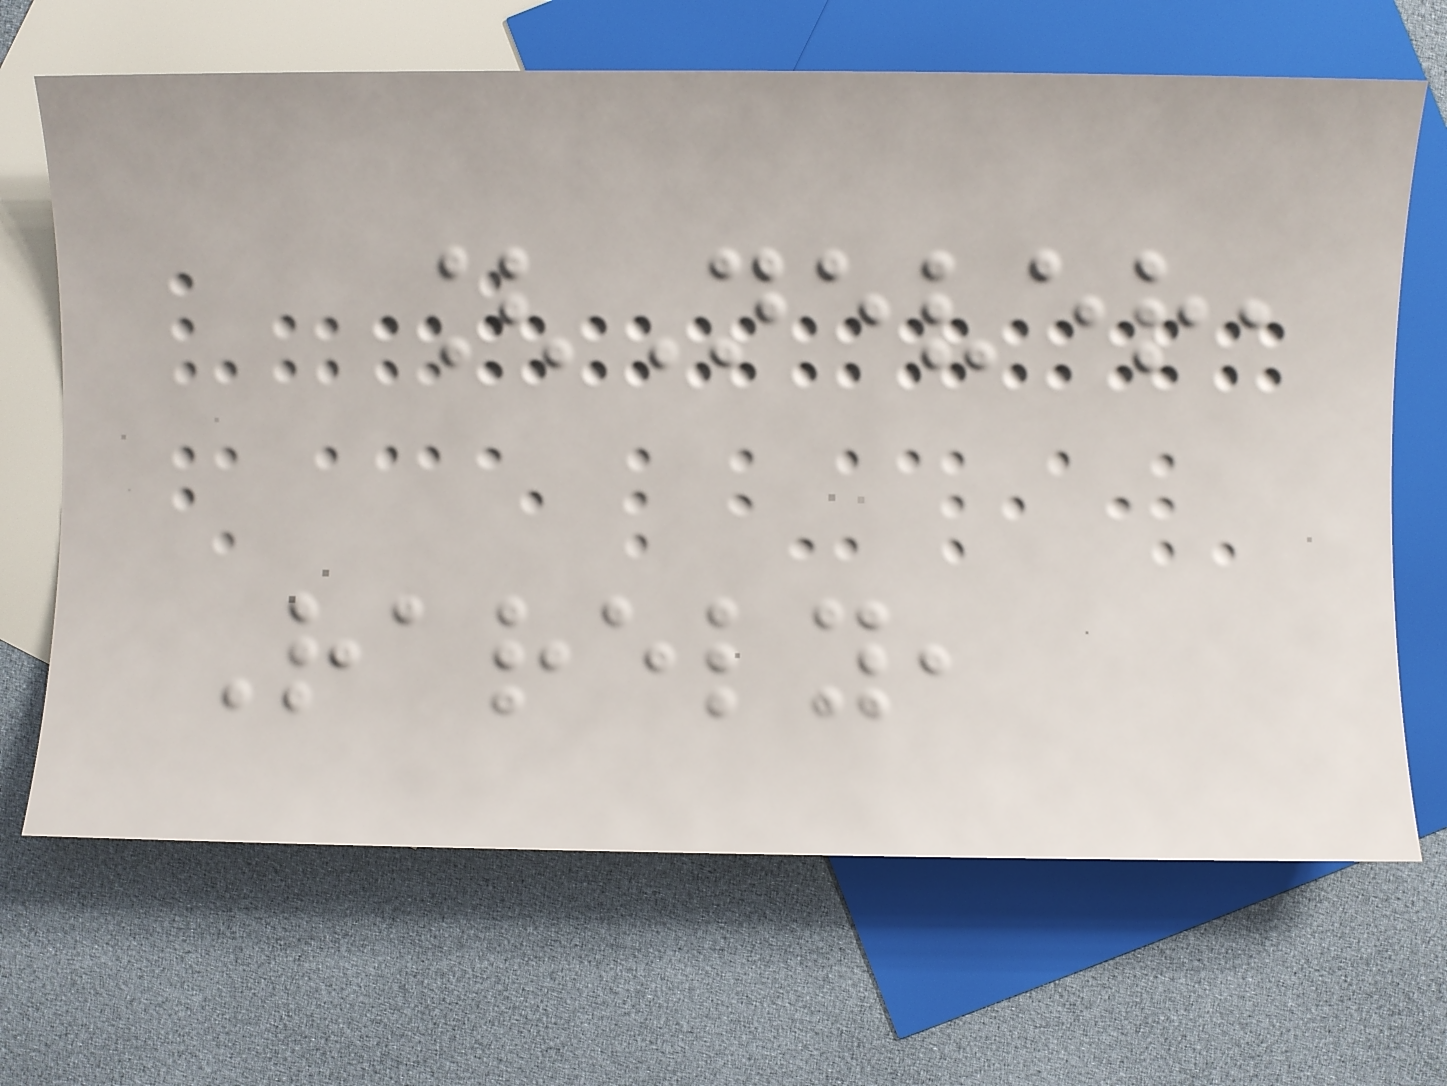[Never,
Rarely,
